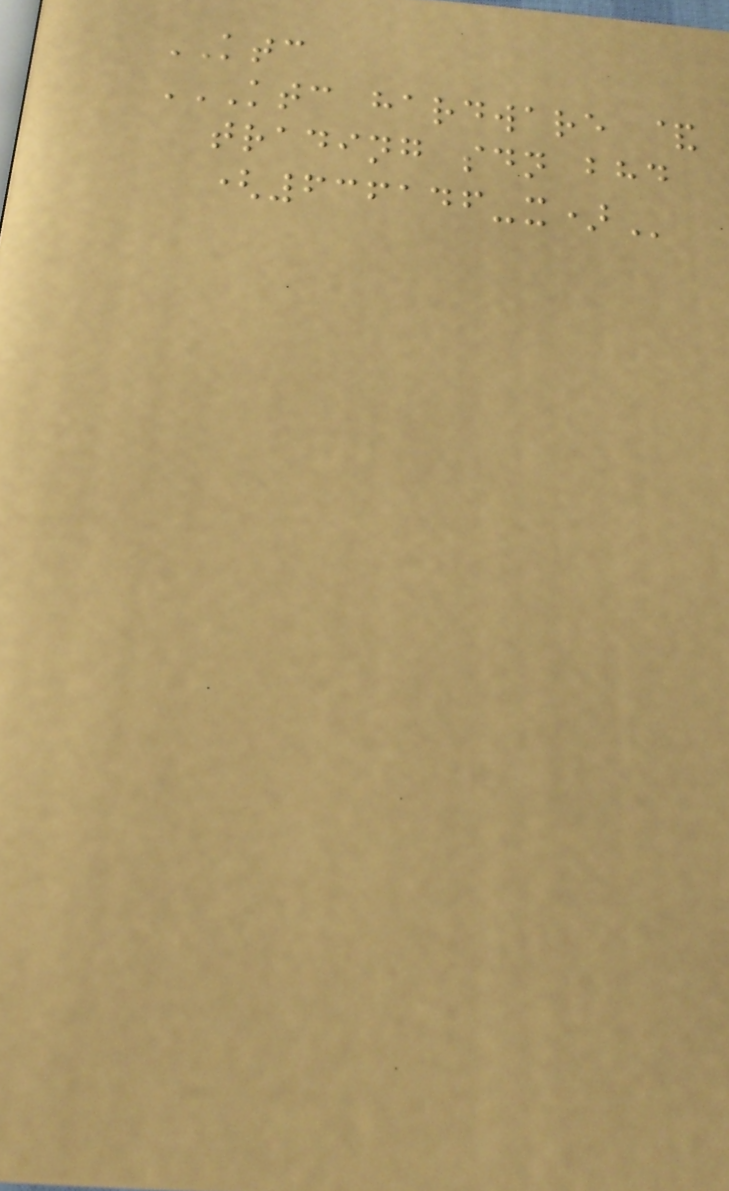KTC
KTC HARDWARE &
TRADING SDN BHD
(636146-X)
